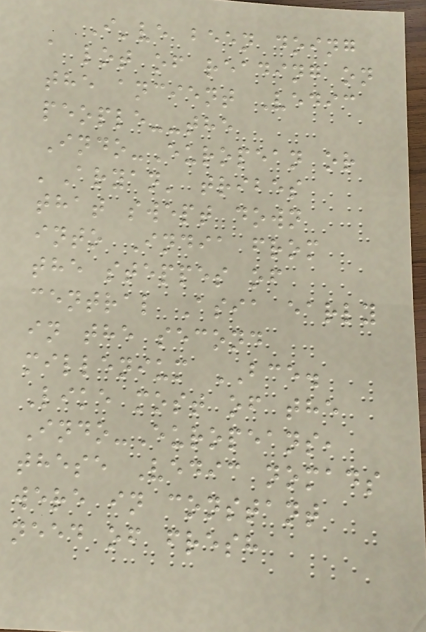I've been doing
a lot of reading on
the ancient Vedic
people--the
Indo-European or
'Aryan' tribes
that swept down
into India from
the steppes of
central Asia early
in the second
millenium BCE.
Like most of the
Indo-Europeans,
these Vedic nomads
were in constant
need of fresh
